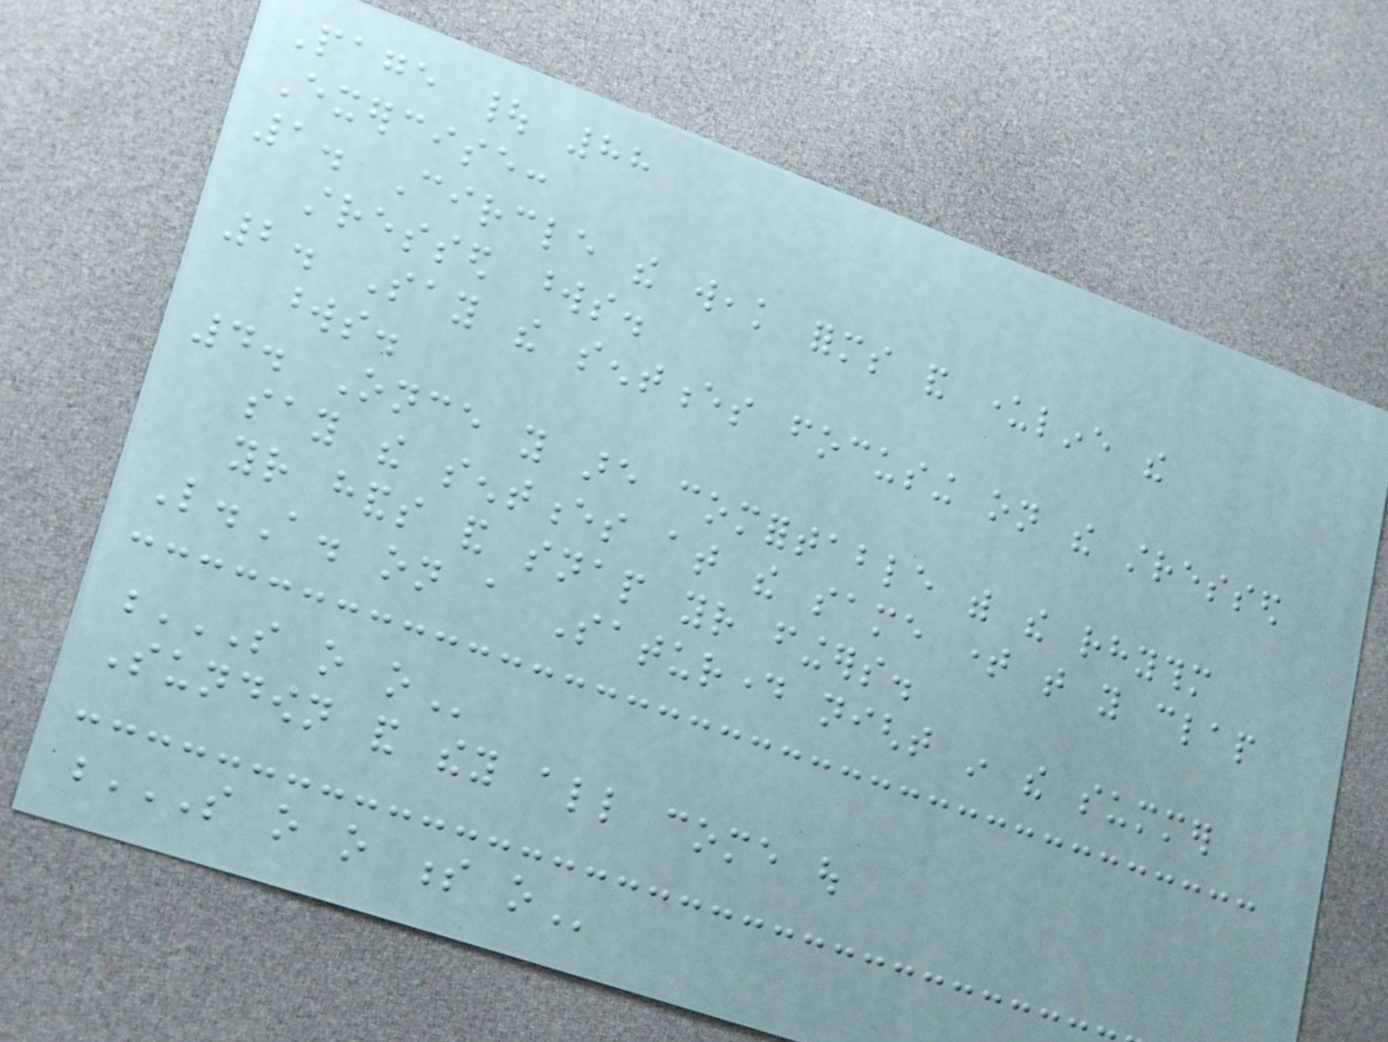Page | 88
Exercise:
1. Circle the weak forms and underline the
stressed words.
2. Say the sentences focusing on the stressed
words.
4. Once you are comfortable with the rhythm
say the sentences at the same time that you clap
your hands and snap your fingers.
L.A. on a Saturday night in the summer
S O O
Sundown and they all come out
S O O S O
